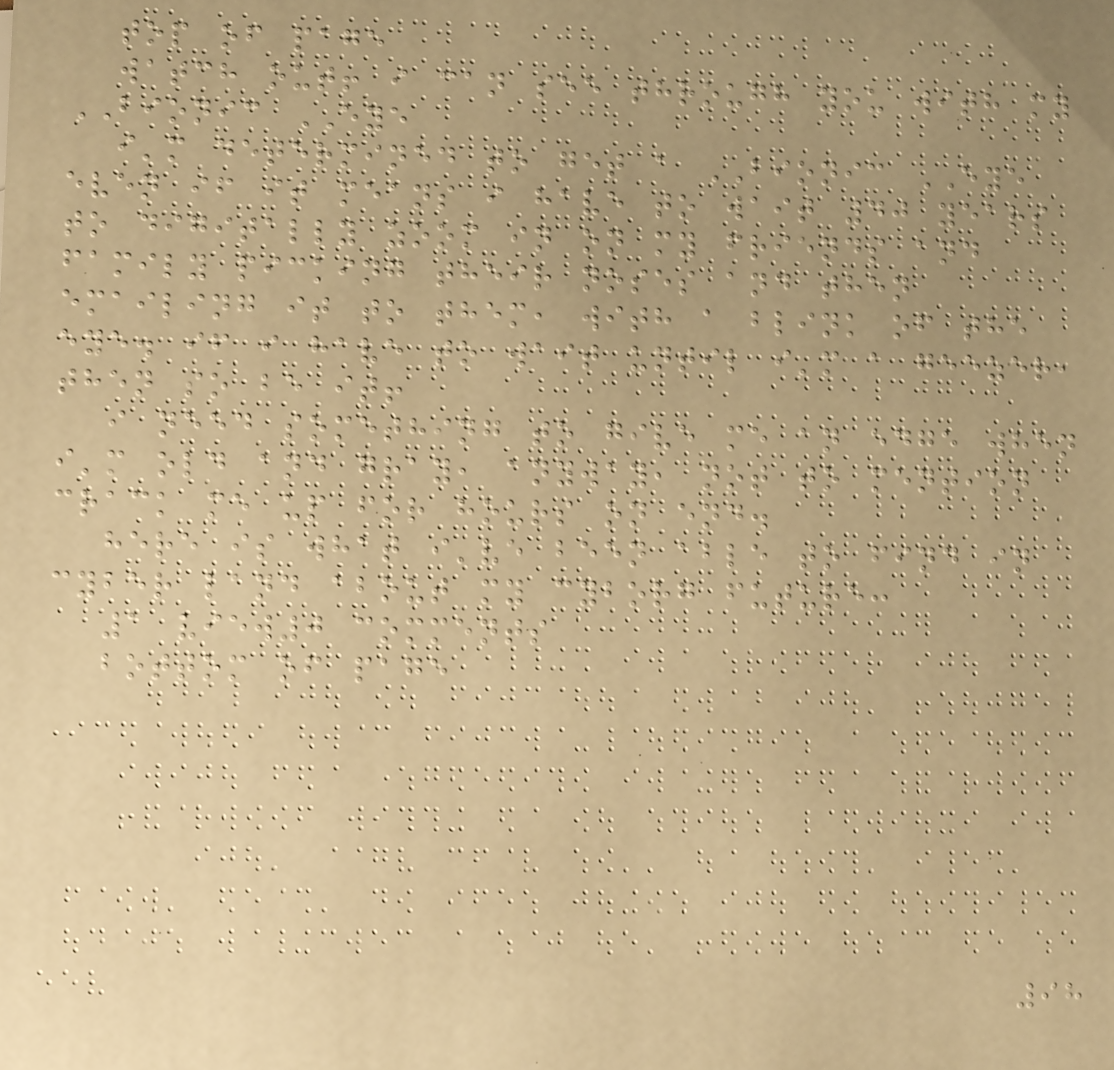top of page
watch out! i can see through you with my
BIONIC EYE
i'm determined to get a BIONIC EYE
even if it means i have to wait 40 years
to digitally zoom in on my friends and
family picking their noses and then
emailing it to them, with a blink of the
eye. if i have to wait until i'm a geezer,
then so be it!
i need something to give me an edge when
i'm old and gray, anyway, not to mention
crack me up for hours on end.
here is what i've been able to find in
cyber land about my cyborg future:
1 view0 comments
bottom of page
98
